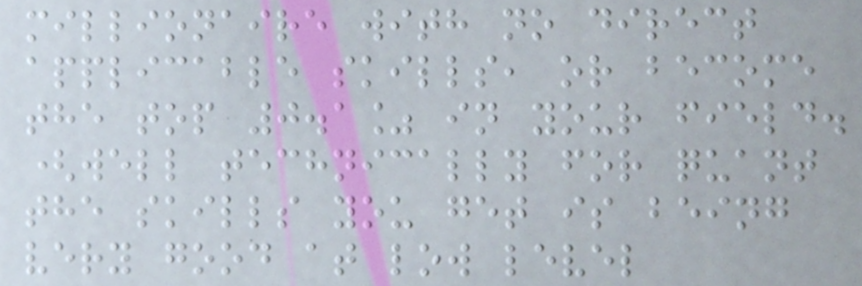millionaire with no direct
applicable skills, or become
the top 0.1% in your field.
(well technically for quant
the skills you get is being
very good at low level
